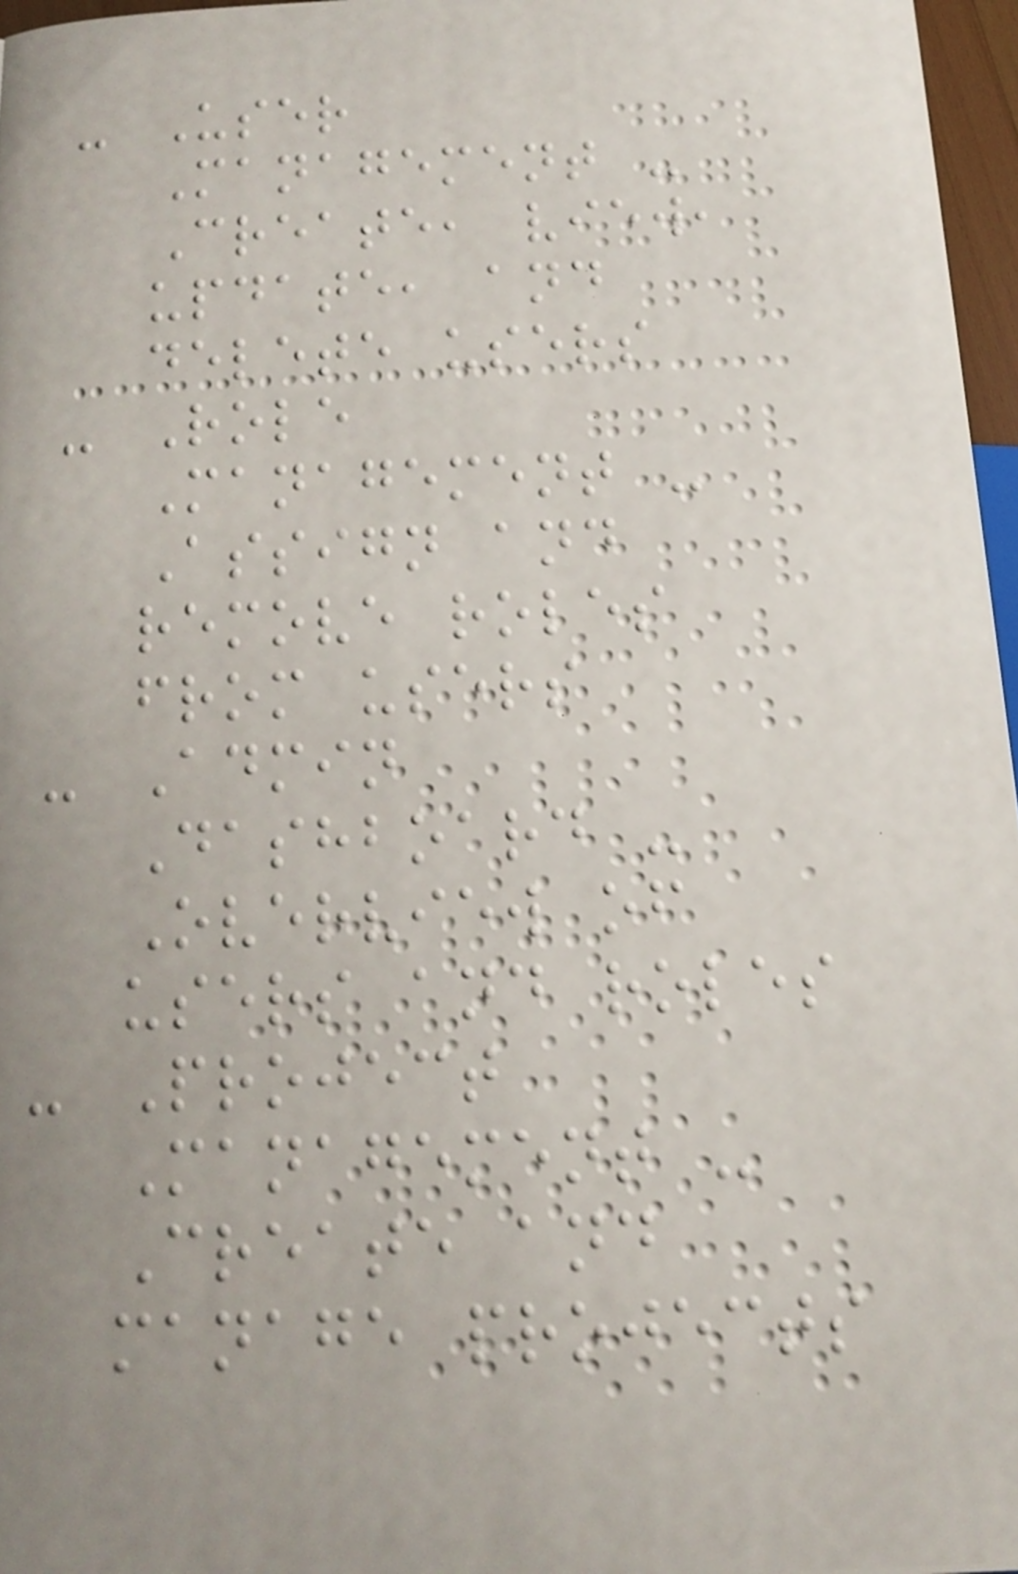- User
Management -
Create, view,
update, and
delete users
- Role
Management -
Assign and
remove roles
from users
- Admin
Dashboard -
Overview of
users and roles
- Project
Management -
Create and
manage projects
